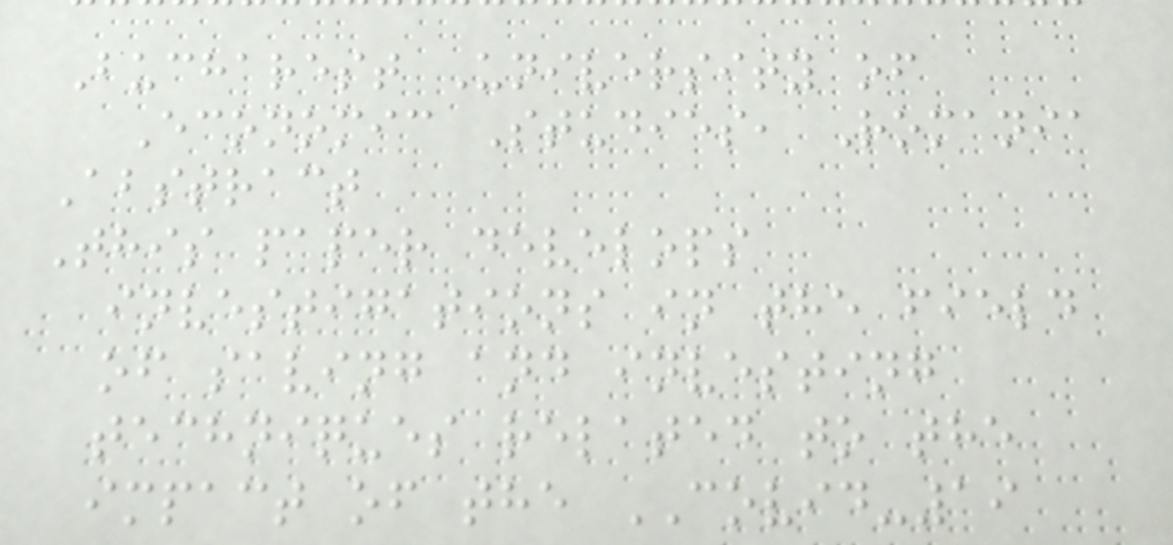Bucharest University of
Economic Studies, Romania
Abstract
This paper develops
investigations in the field
of saving and investing
techniques related to the
impact of the COVID-19
